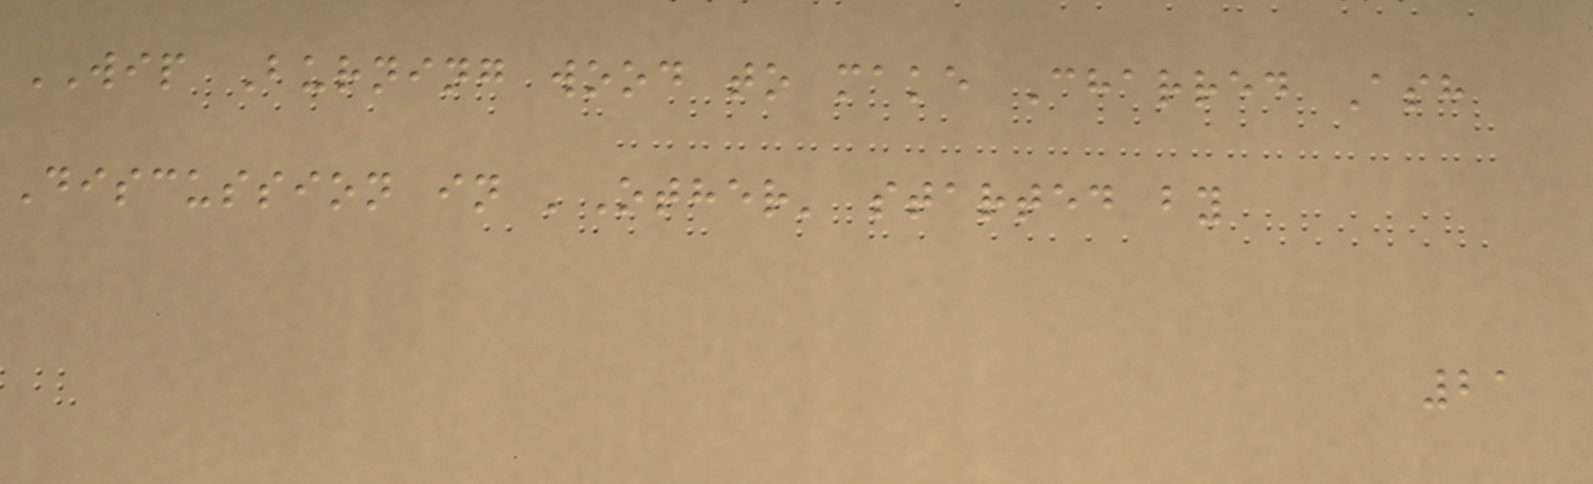WIP Burning wood to make Charred Ash
Discussion in 'Other' started by
21
